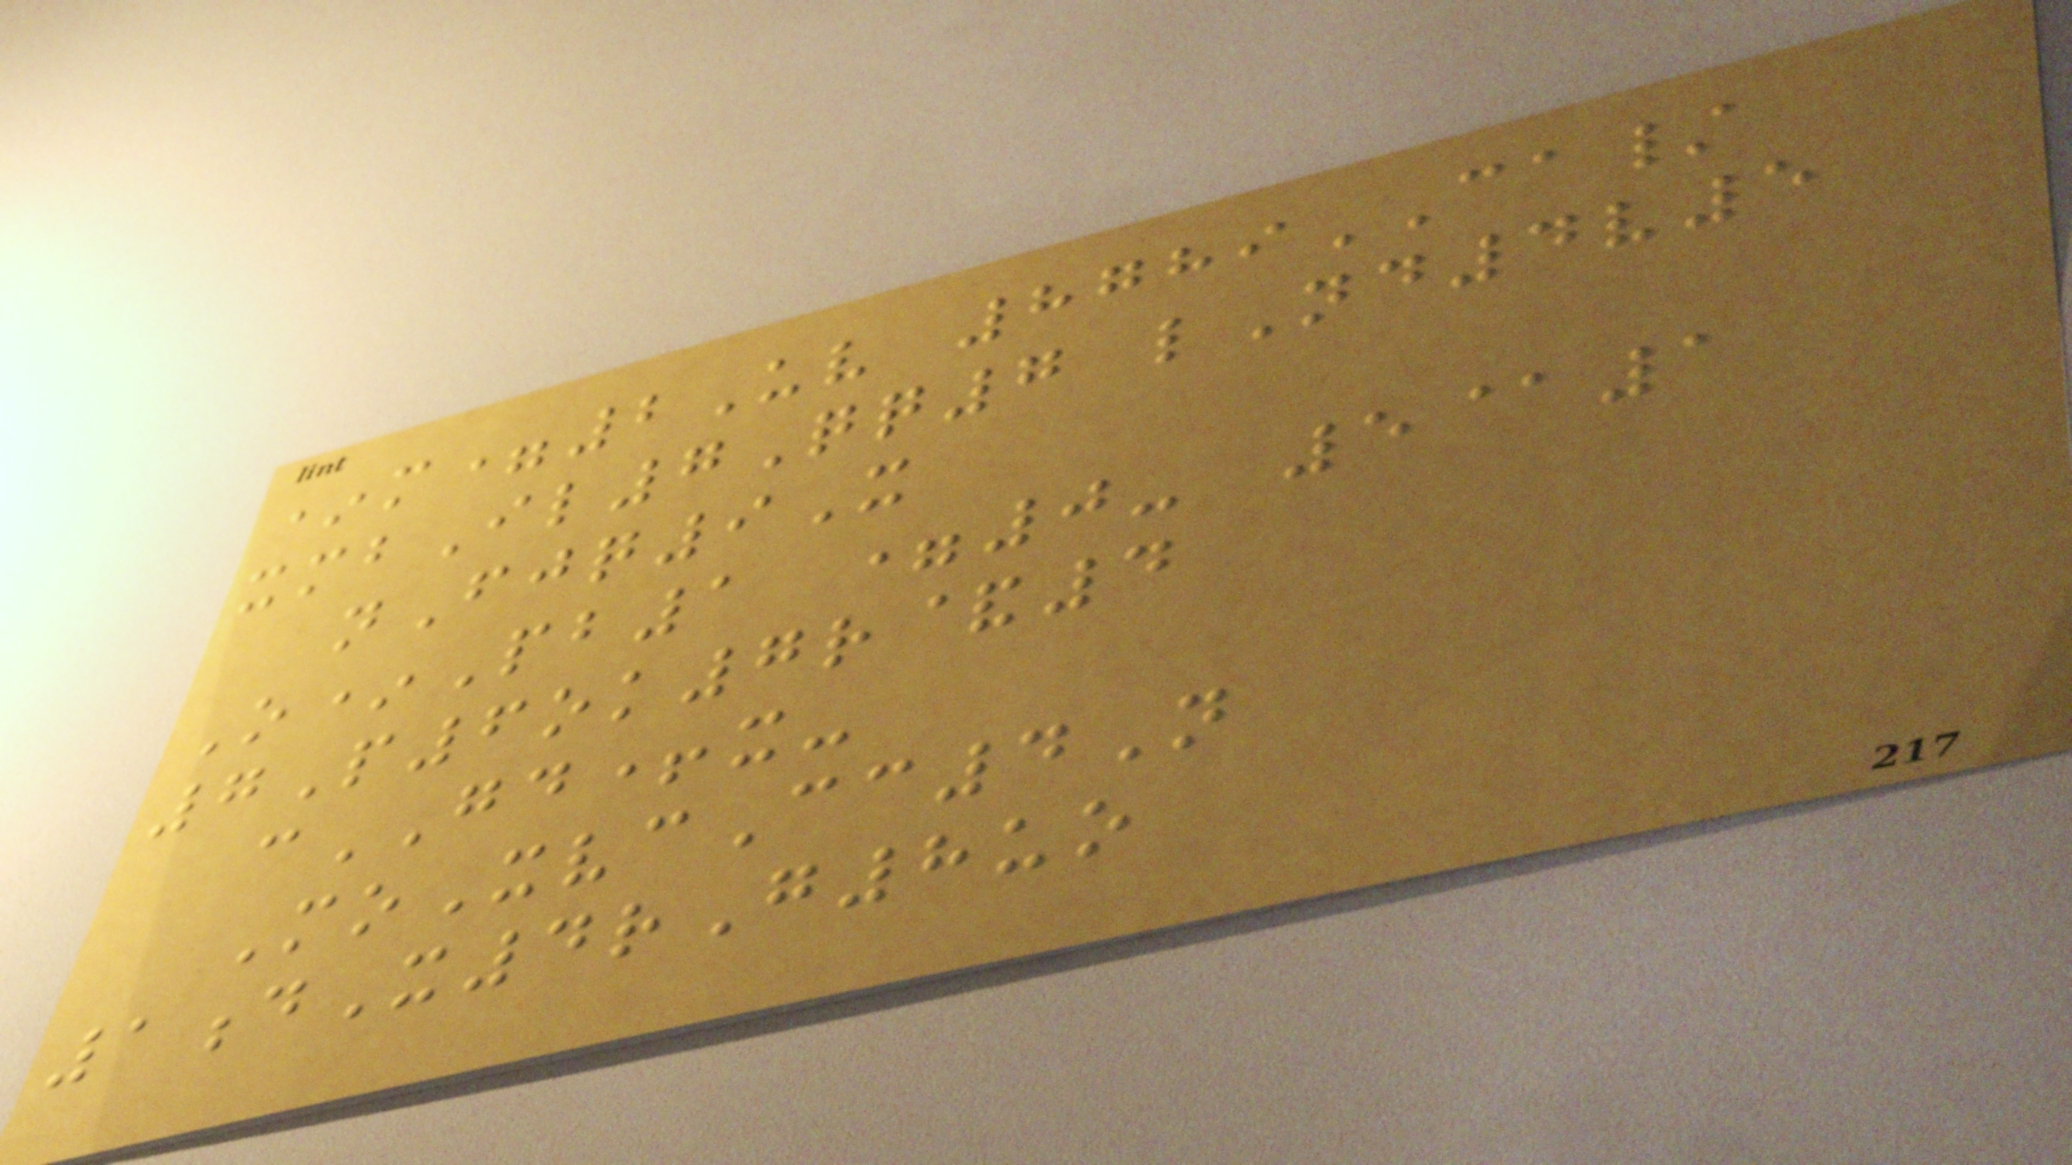*m=2Uv 8789CA/
xmbIl7Qq7 lNd4v5
nFjq9X
O*Pb1 =0- 5@1
7P6ok7r&4
cGD+x-
MoXvcCc4N
1dX4rG8uo
